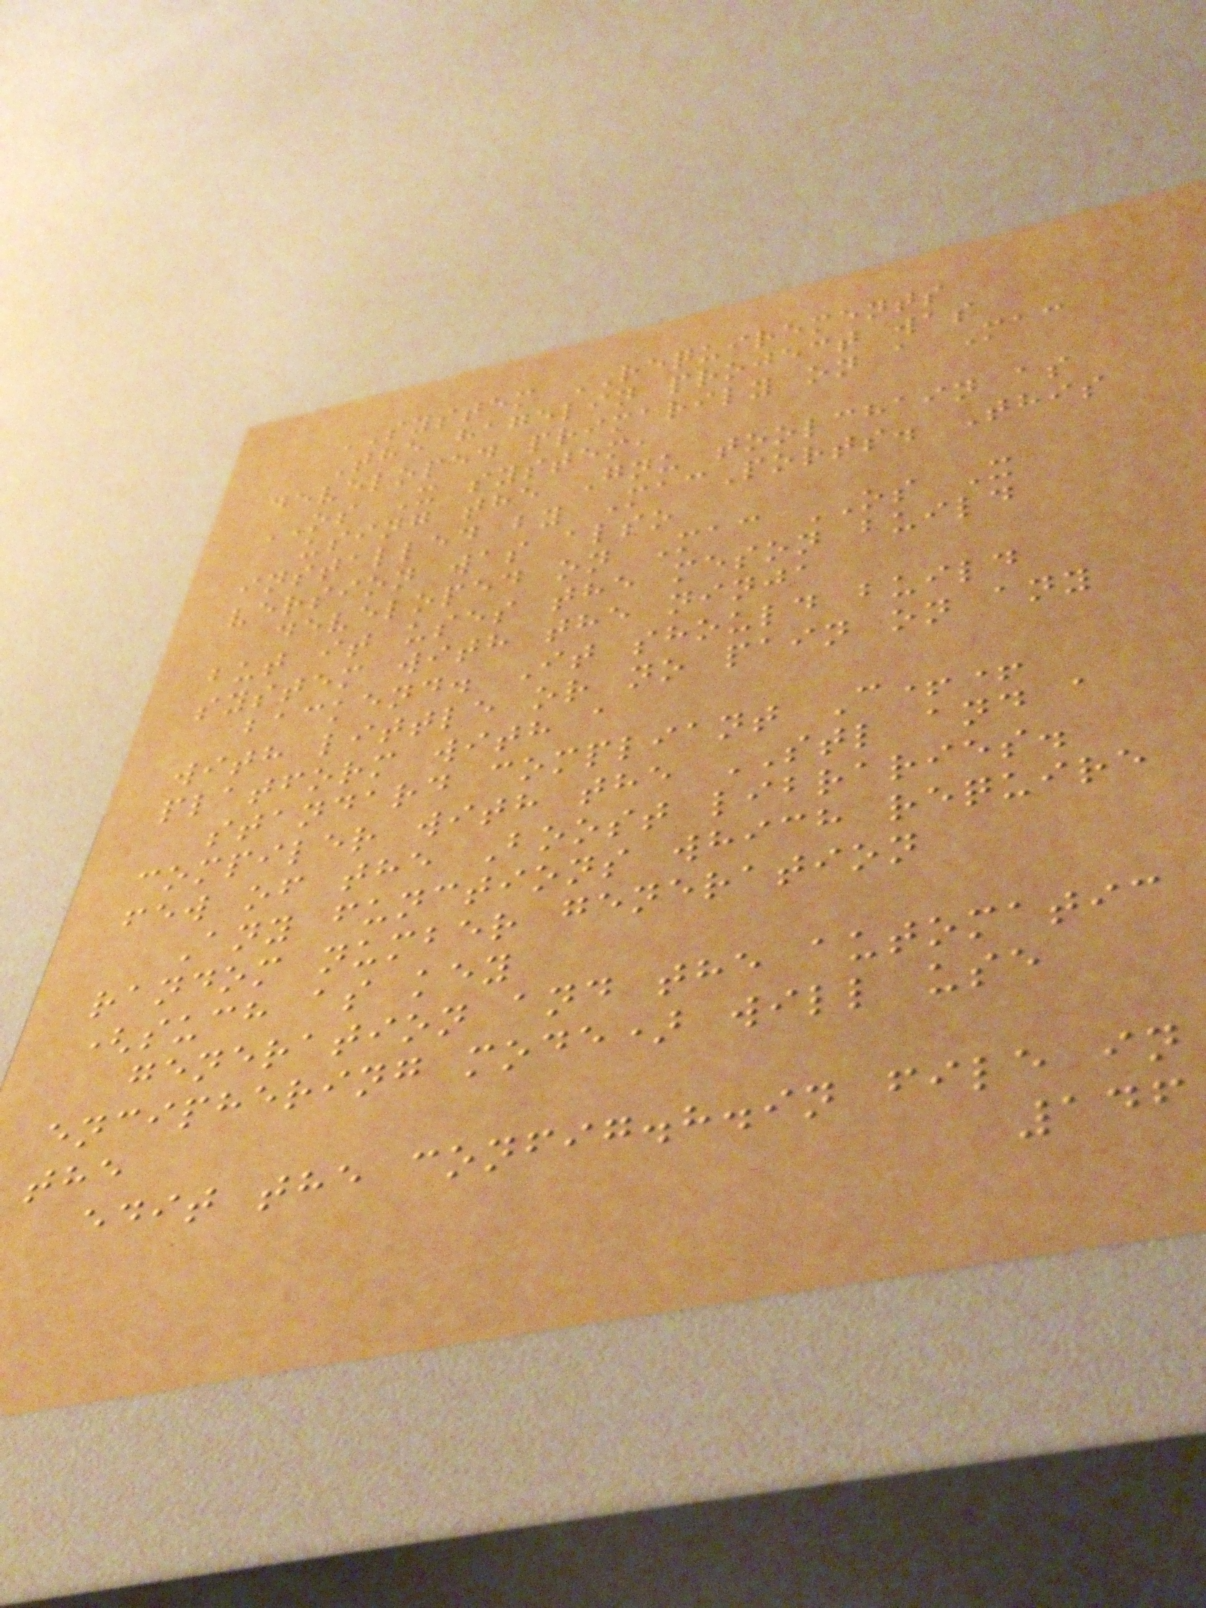SYSTEM REQUIREMENTS
The hagelin project was
developed primarily on a Mac
OS X system,
using the Gnu toolchain as
installed by MacPorts. This
version was also
developed on Mac OS X
but it uses the meson build
system with the ninja
backend. It should build
with little or no pain on any
platform with a
standard compliant C++
compiler with the STL and a
few of the Boost libraries.
Any functions which require
random number generation
(such as key
generation and the automatic
enciphering mode) will use
the
edit the config.h.in file in
146
